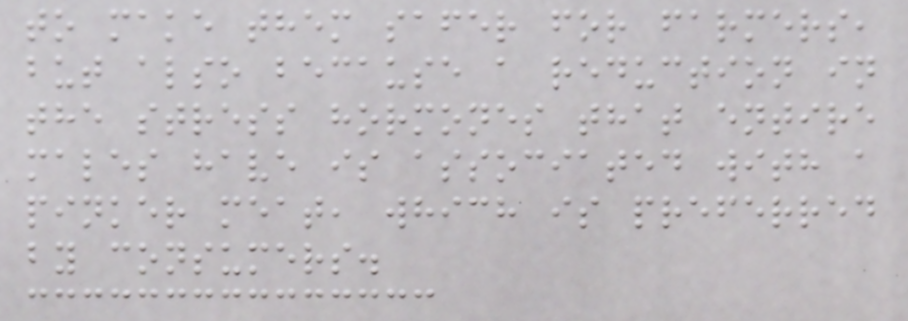to make them safer for farmers,
but also because a reduction in
the stress hormones that entire
males have is associated with a
pinker meat, which is preferred
by consumers.
